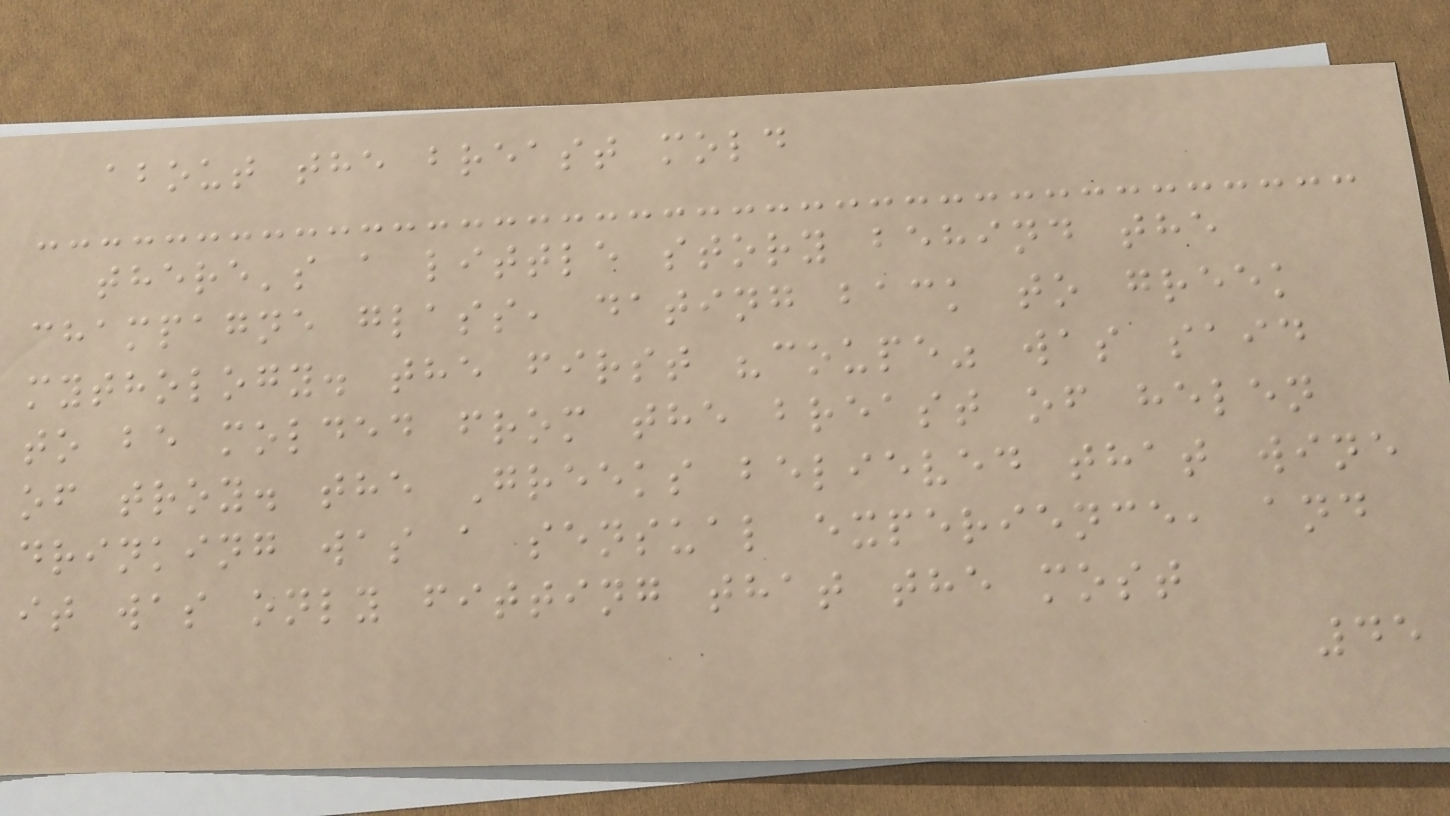about the breast mold
there's a little story behind the
champagne glass, dating back to greek
mythology. the first "coupe" was said
to be molded from the breast of helen
of troy. the Greeks believed that wine
drinking was a sensual experience, and
it was only fitting that the most
45
